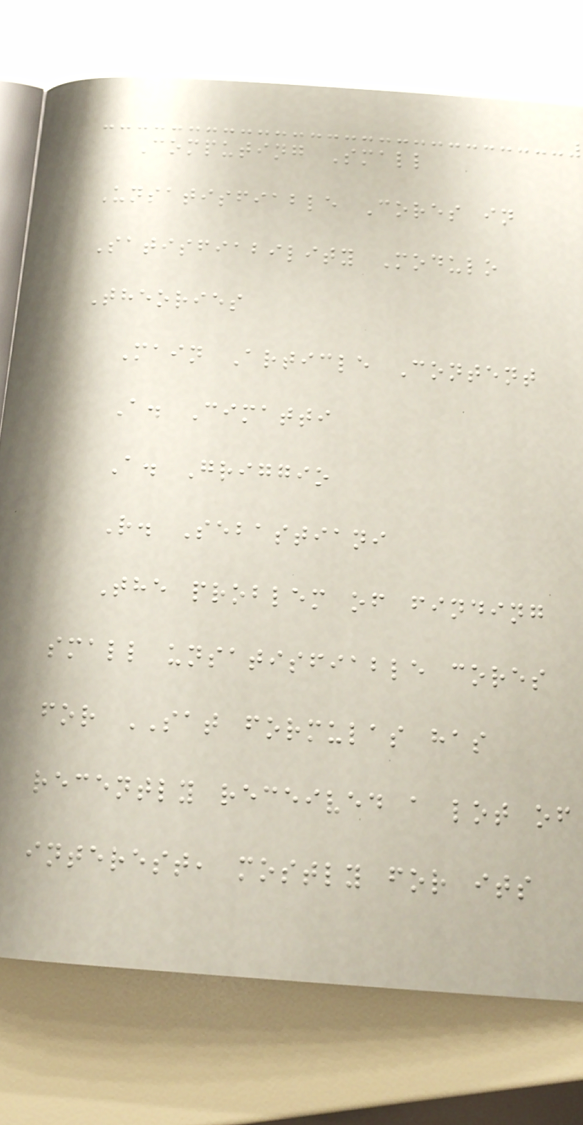Computing Small
Unsatisfiable Cores in
Satisfiability Modulo
Theories
Main Article Content
A. Cimatti
A. Griggio
R. Sebastiani
The problem of finding
small unsatisfiable cores
for SAT formulas has
recently received a lot of
interest, mostly for its
